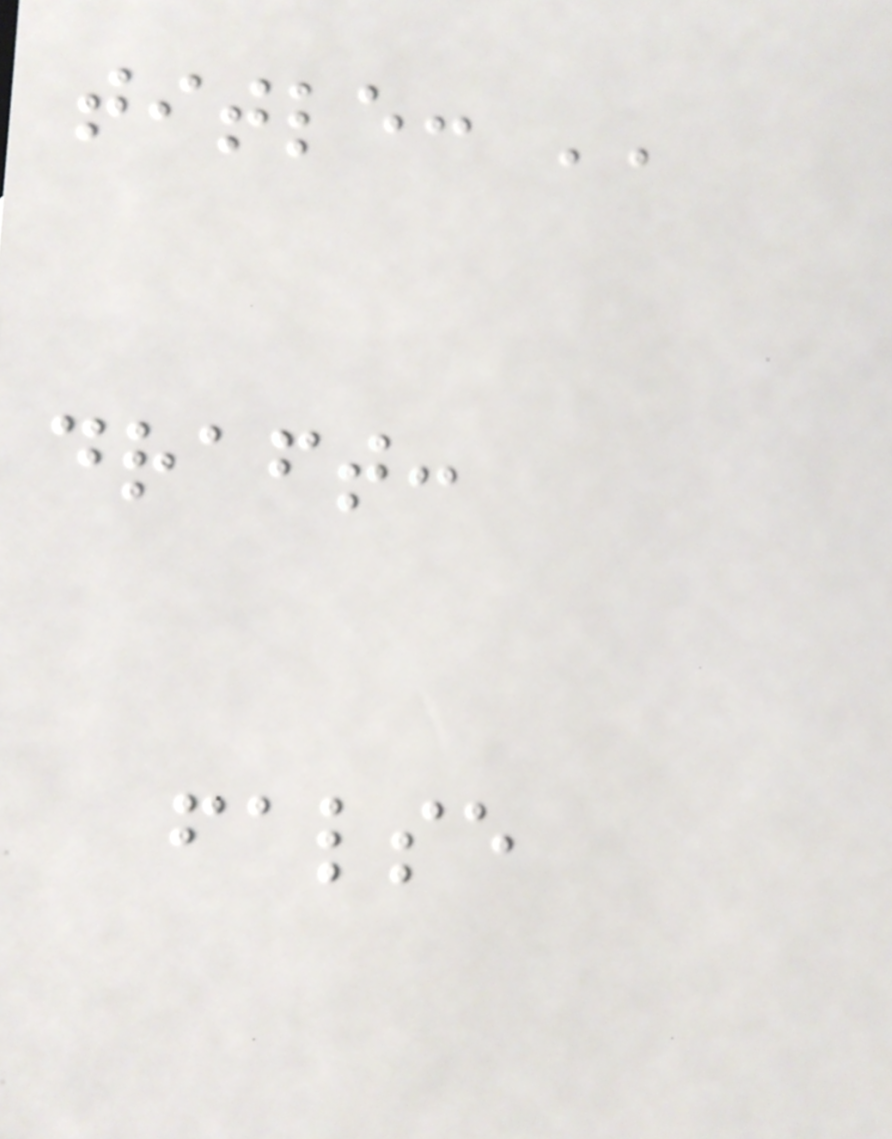title: ''
draft:
false
